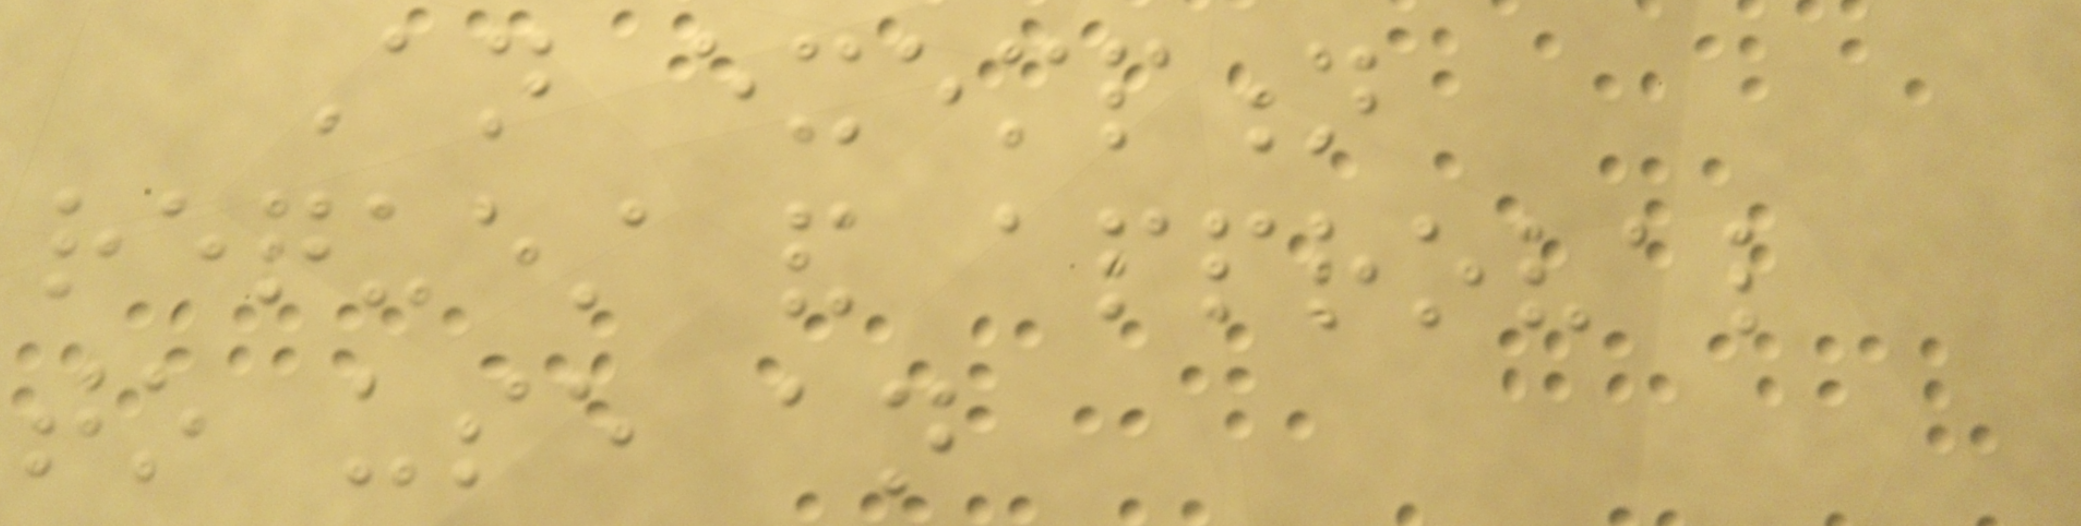An exemption
request and approval
to use an
